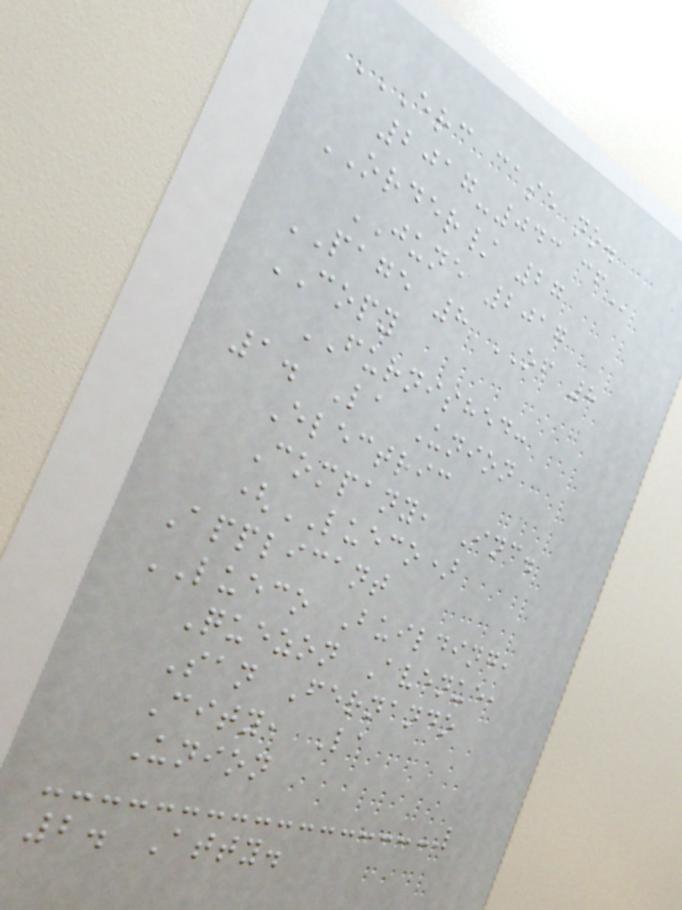ERC CASE NO.
2017-043 CF
ORDER/ 27
JUNE 2017
PAGE 8 OF 8
COPY
FURNISHED:
1. La Union
Electric
Company, Inc.
(LUECO)
Applicant
LUECO Building,
Quezon Avenue,
San Fernando
City, La
Union
2. Atty.
